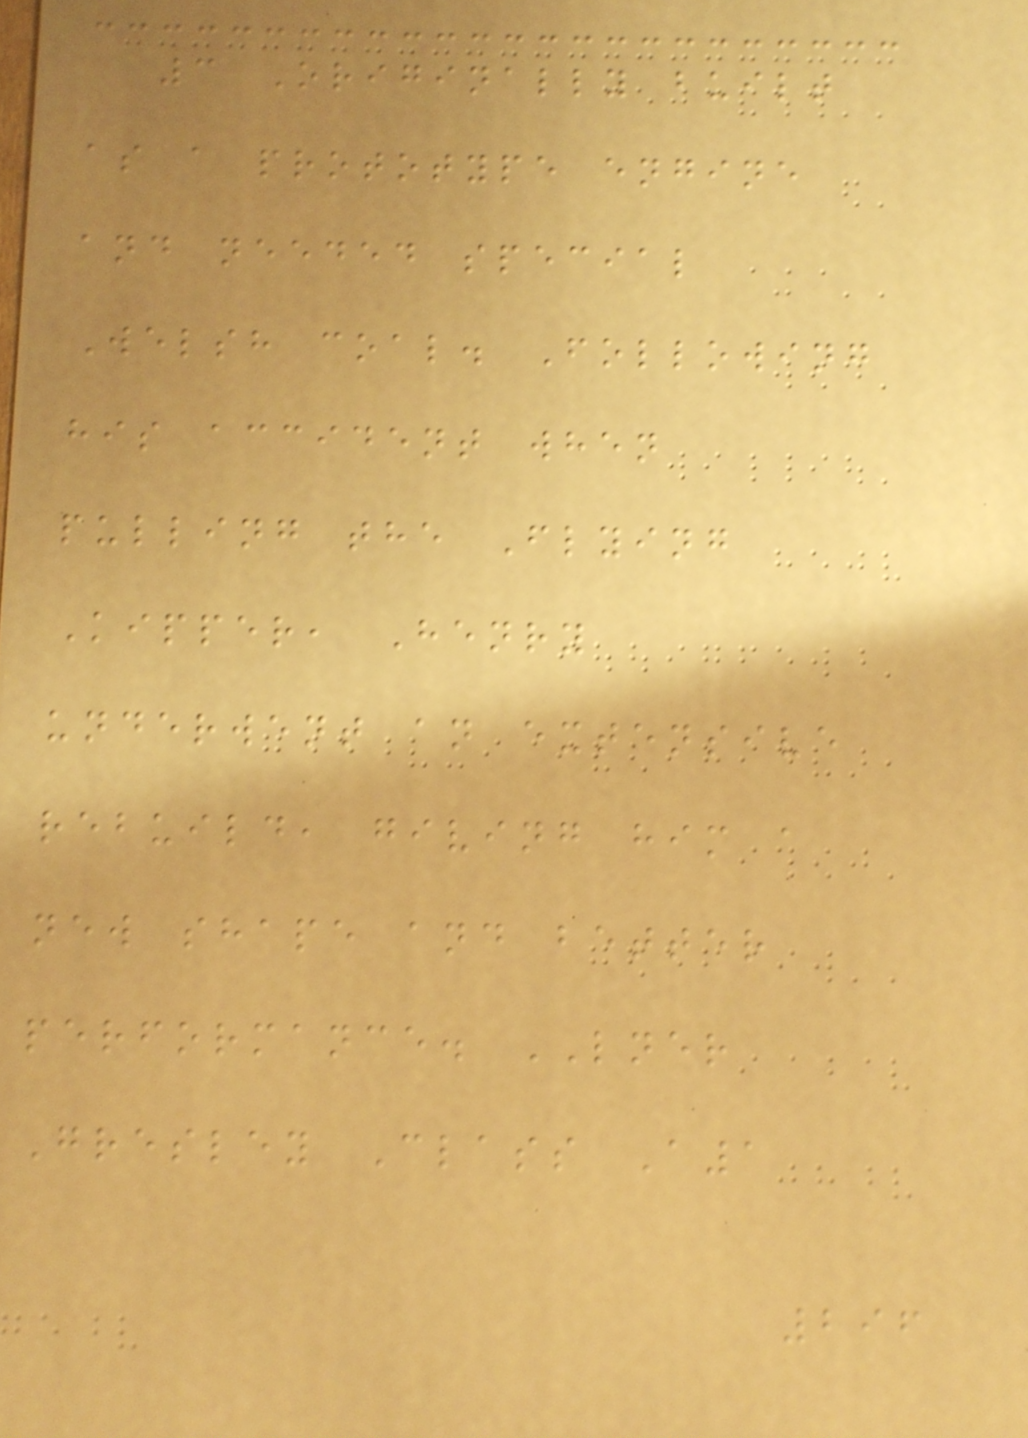3 Originally built
as a prototype engine
and needed special
Welsh coal. Following
his accident when
pulling the Flying
Kipper, Henry
underwent an extensive
rebuild, giving him a
new shape and better
performance. LNER
Gresley Class A1
296
